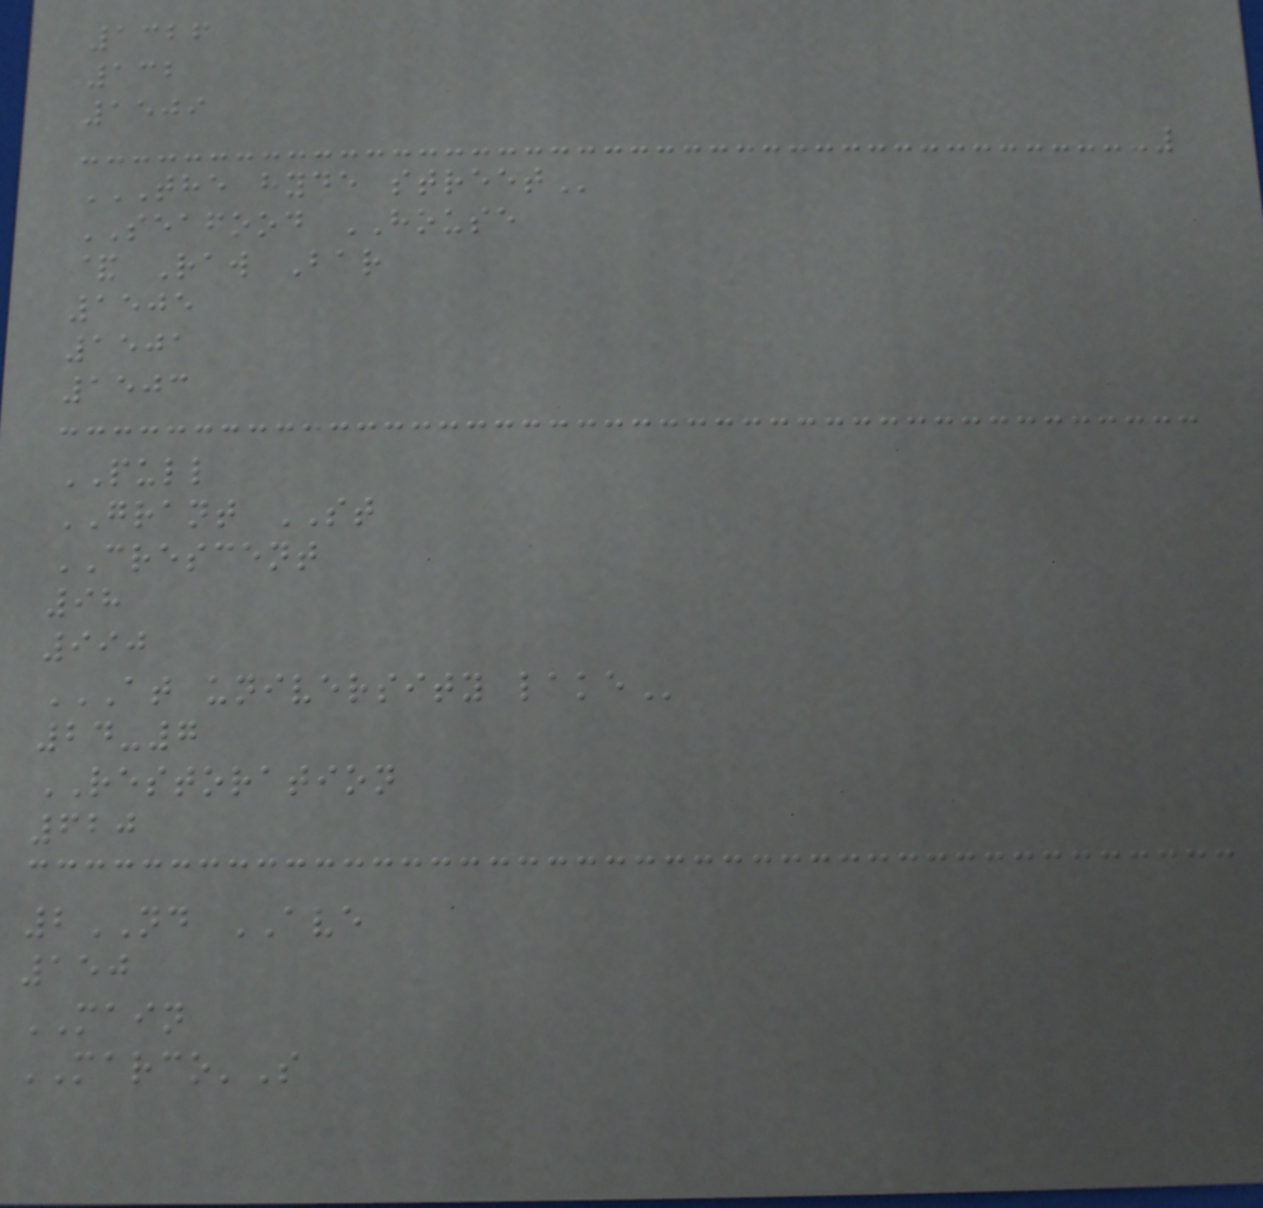1326
132
1509
THE HYDE STREET
SEAFOOD HOUSE
& Raw Bar
1505
1501
1503
PULL
GRANT ST
CRESCENT
98
990
AT UNIVERSITY LAKE
24-7
RESTORATION
620
2ND AVE
150
MAIN
MARCO'S
